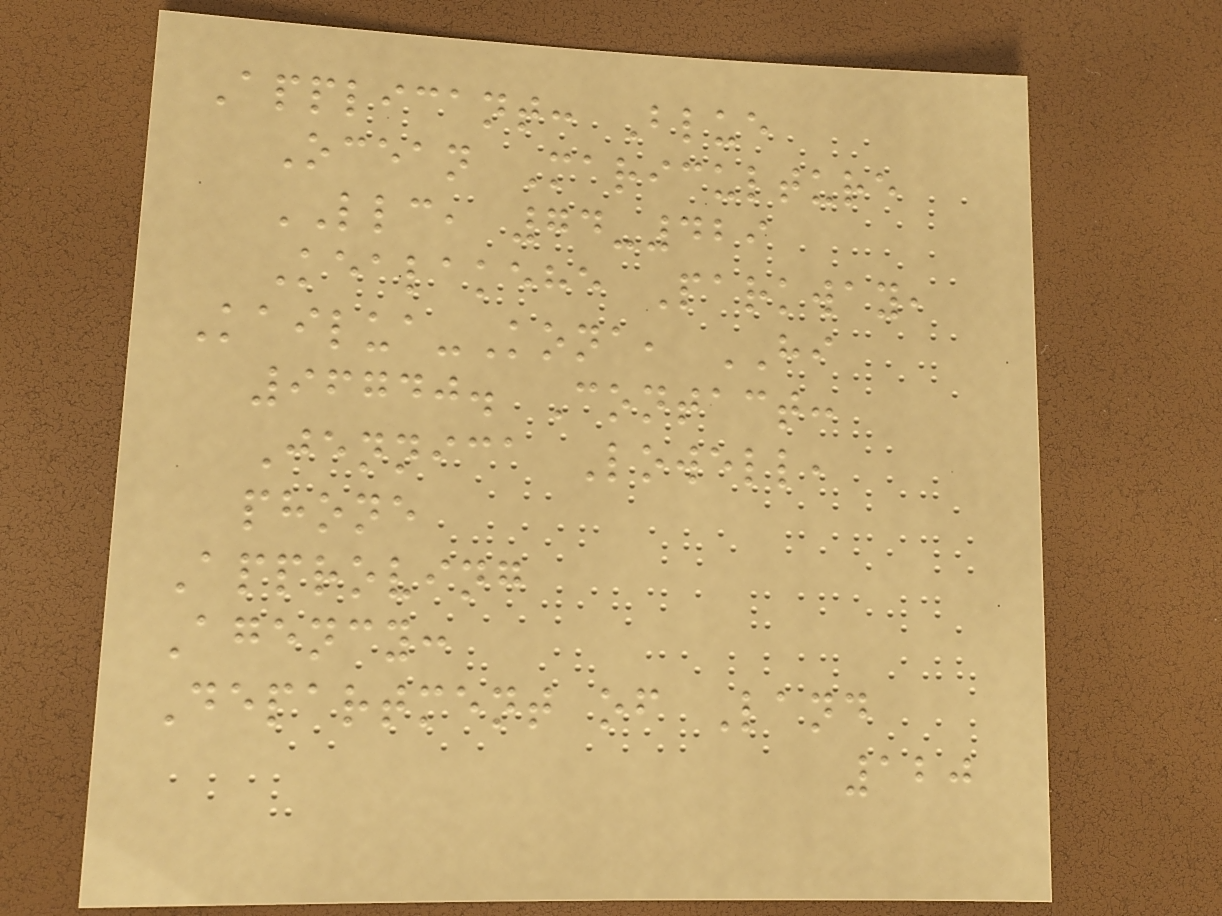Applicant: Blue
Ocean Mariculture
LLC, 74-429
Kealakehe Parkway,
Kailua-Kona, HI
96740. Contact:
Jennica Lowell,
phone
Approving
Agency:
Department of Land
120
